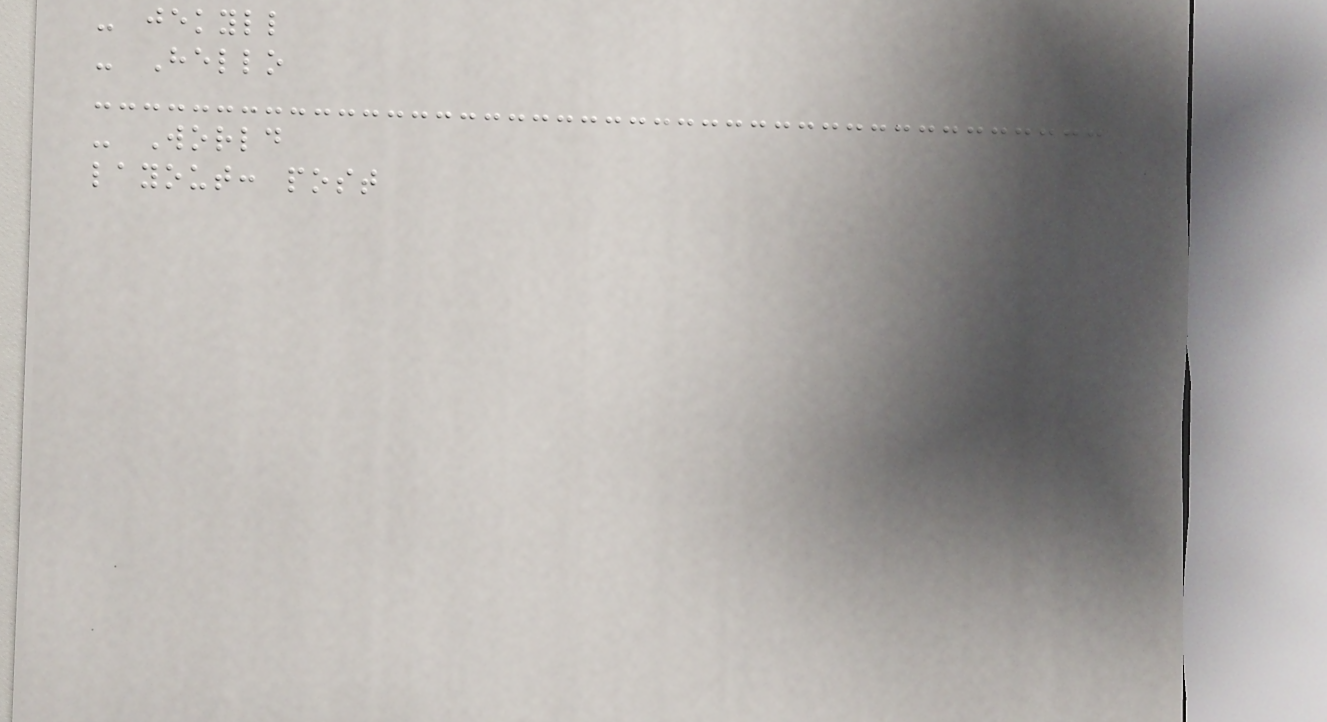- jekyll
- Hello
- World
layout: post
